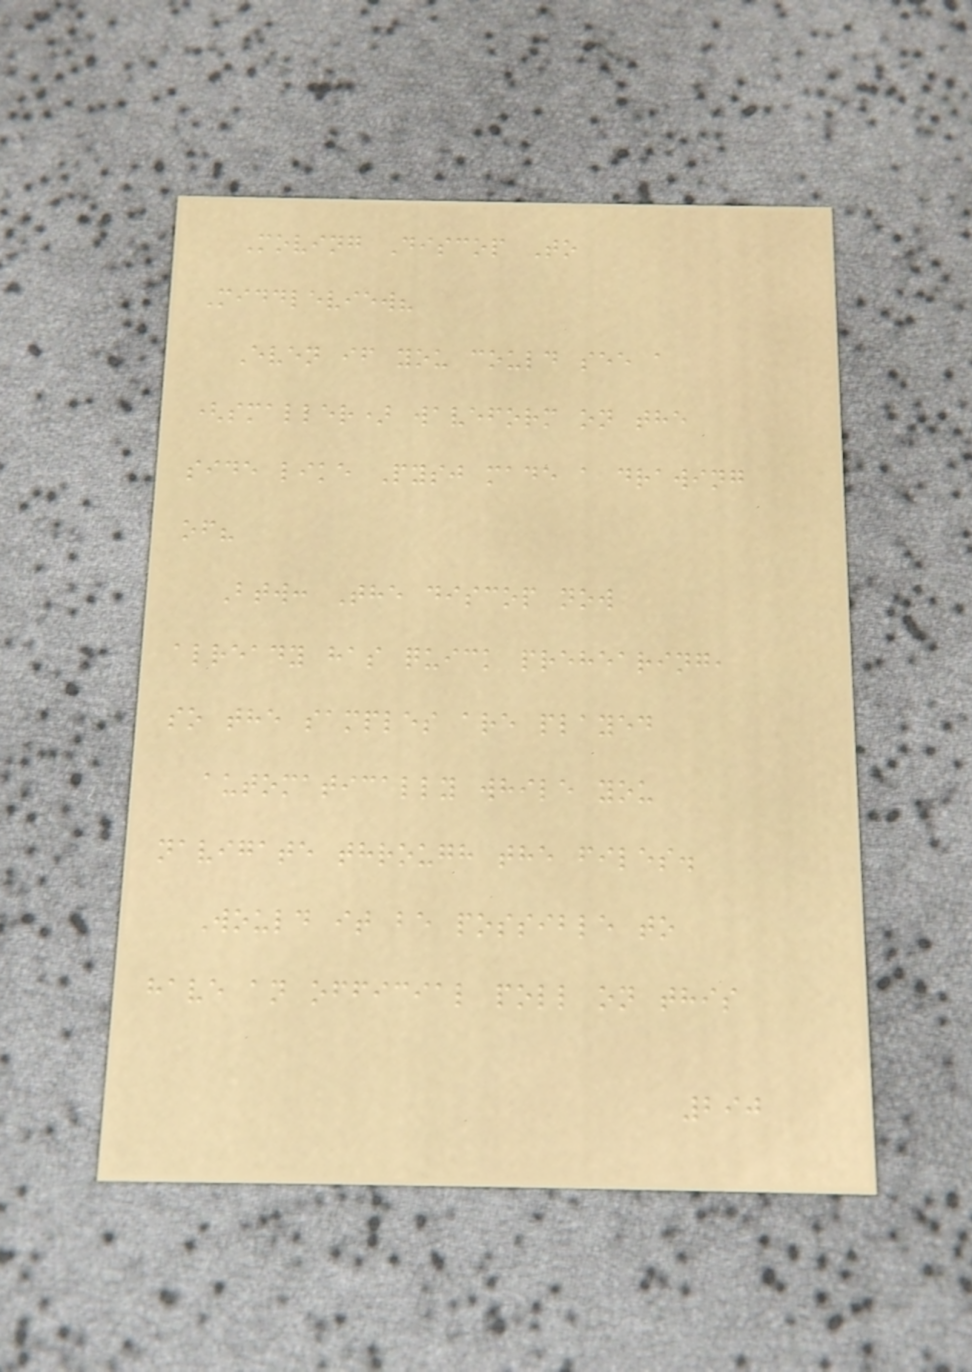Moving Discop To
Middleview?
Even if you could see a
(smaller) waveform on the
side like Pysj made a drawing
of?
Btw: The discop now
already has quick prehearing,
so the samples are played
automatically while you
navigate through the files.
Would it be possible to
have an official poll on this
290
